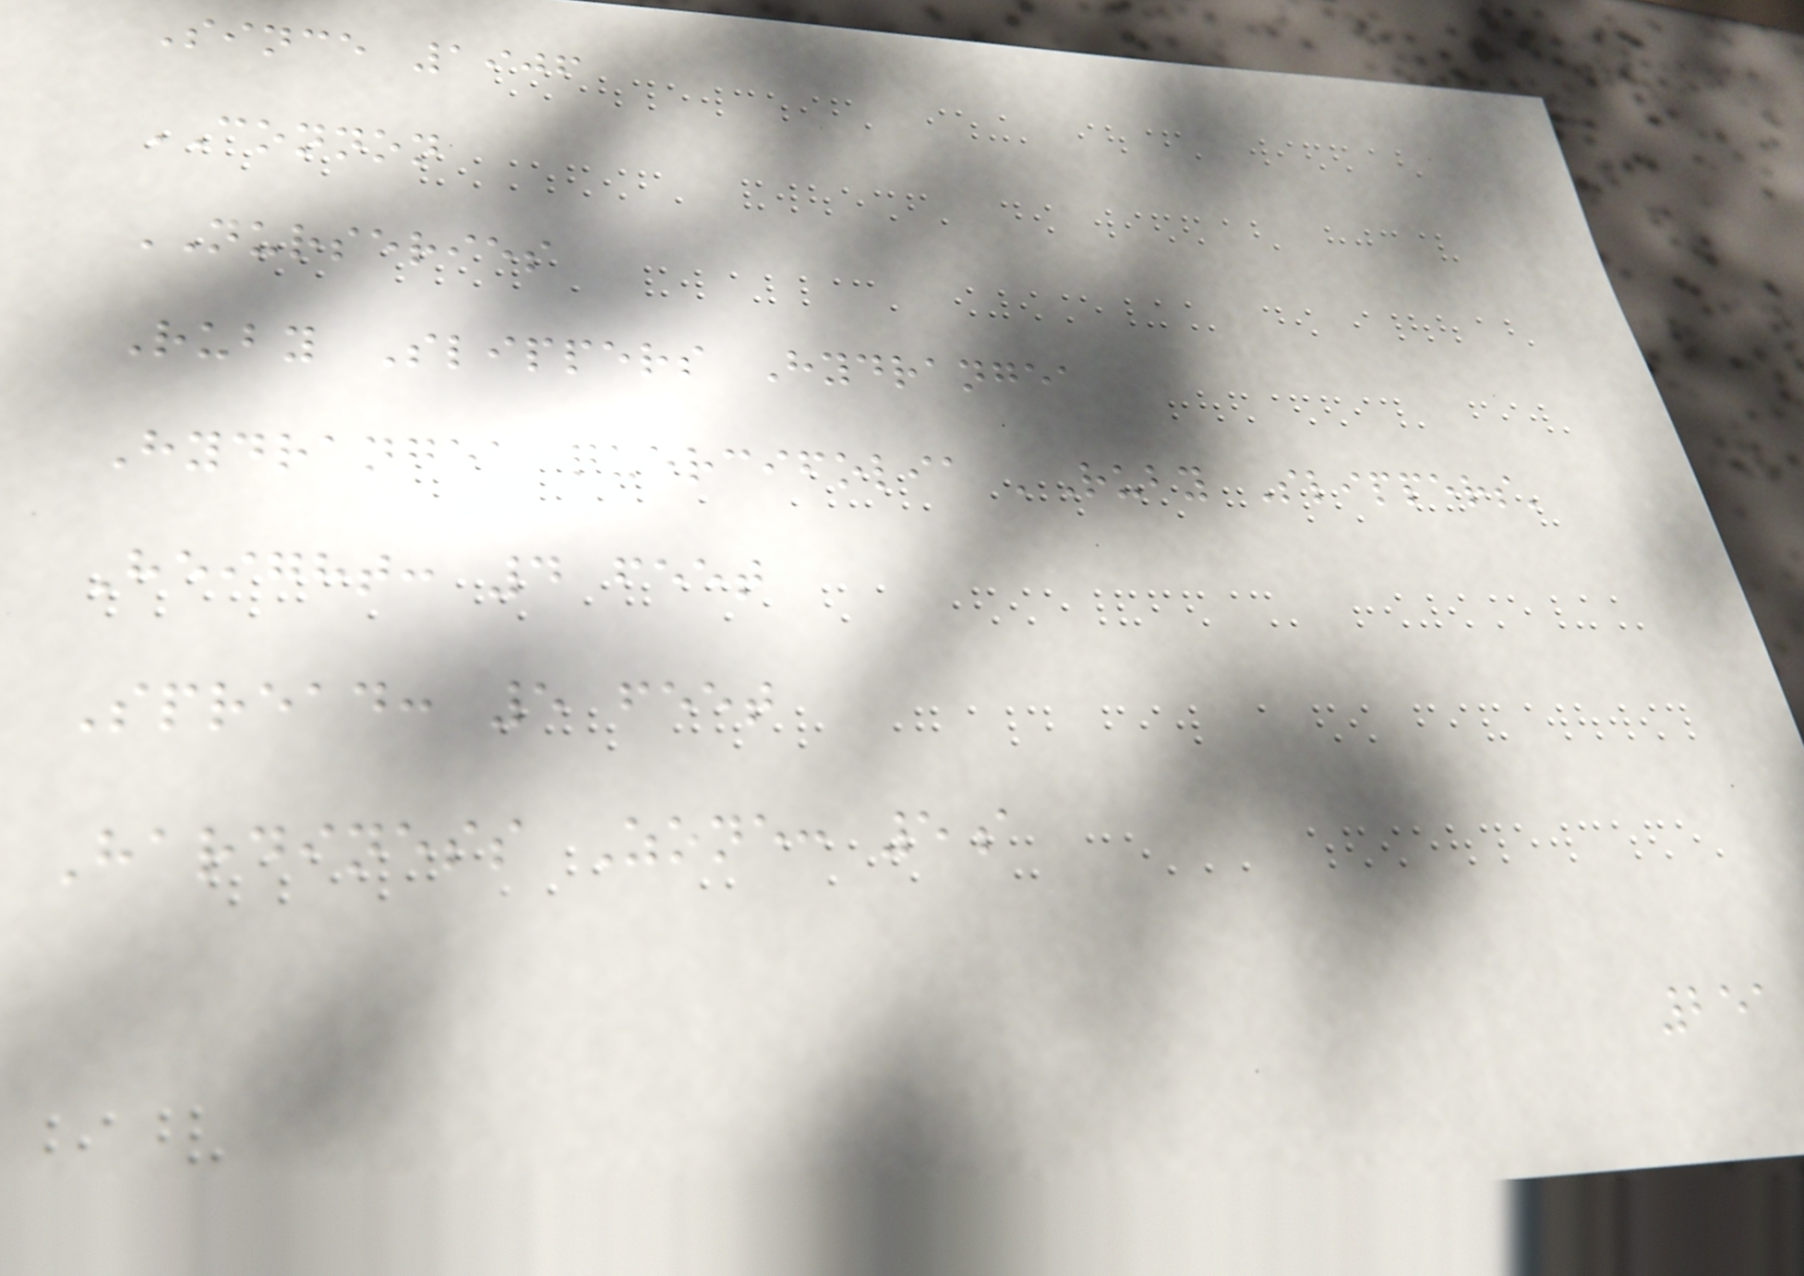Since 1906
CONNON
NURSERIES
Ruby Slippers Hydrangea
Hydrangea quercifolia 'Ruby Slippers'
Height: 4 feet
Spread: 5 feet
Hardiness Zone: 5a
251
